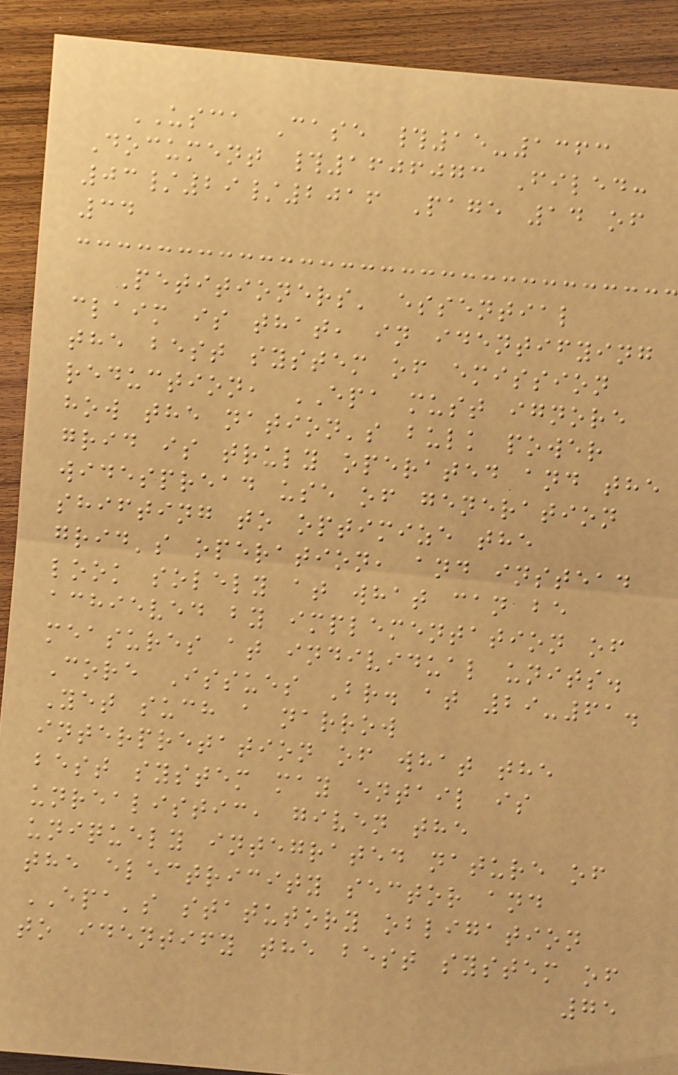USCA Case #15-1363
Document #1606073 Filed:
03/29/2016 Page 14 of
34
Petitioners' essential
claim is that, in identifying
the best system of emission
reduction, EPA must ignore
how the nation's bulk power
grid is truly operated and the
widespread use of generation
shifting to optimize the
grid's operation, and instead
look solely at what can be
achieved by implementation of
measures at individual units.
Core Issues Br. at 29-61.
Yet such a narrow
interpretation of what the
best system may entail is
unrealistic, given the
uniquely integrated nature of
the electricity sector and
EPA's statutory obligation
to identify the best system of
75
